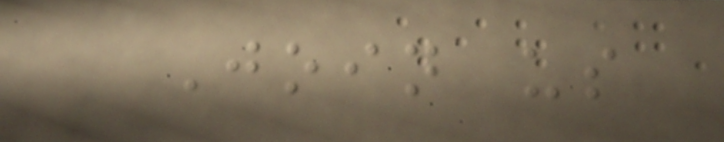Join us
